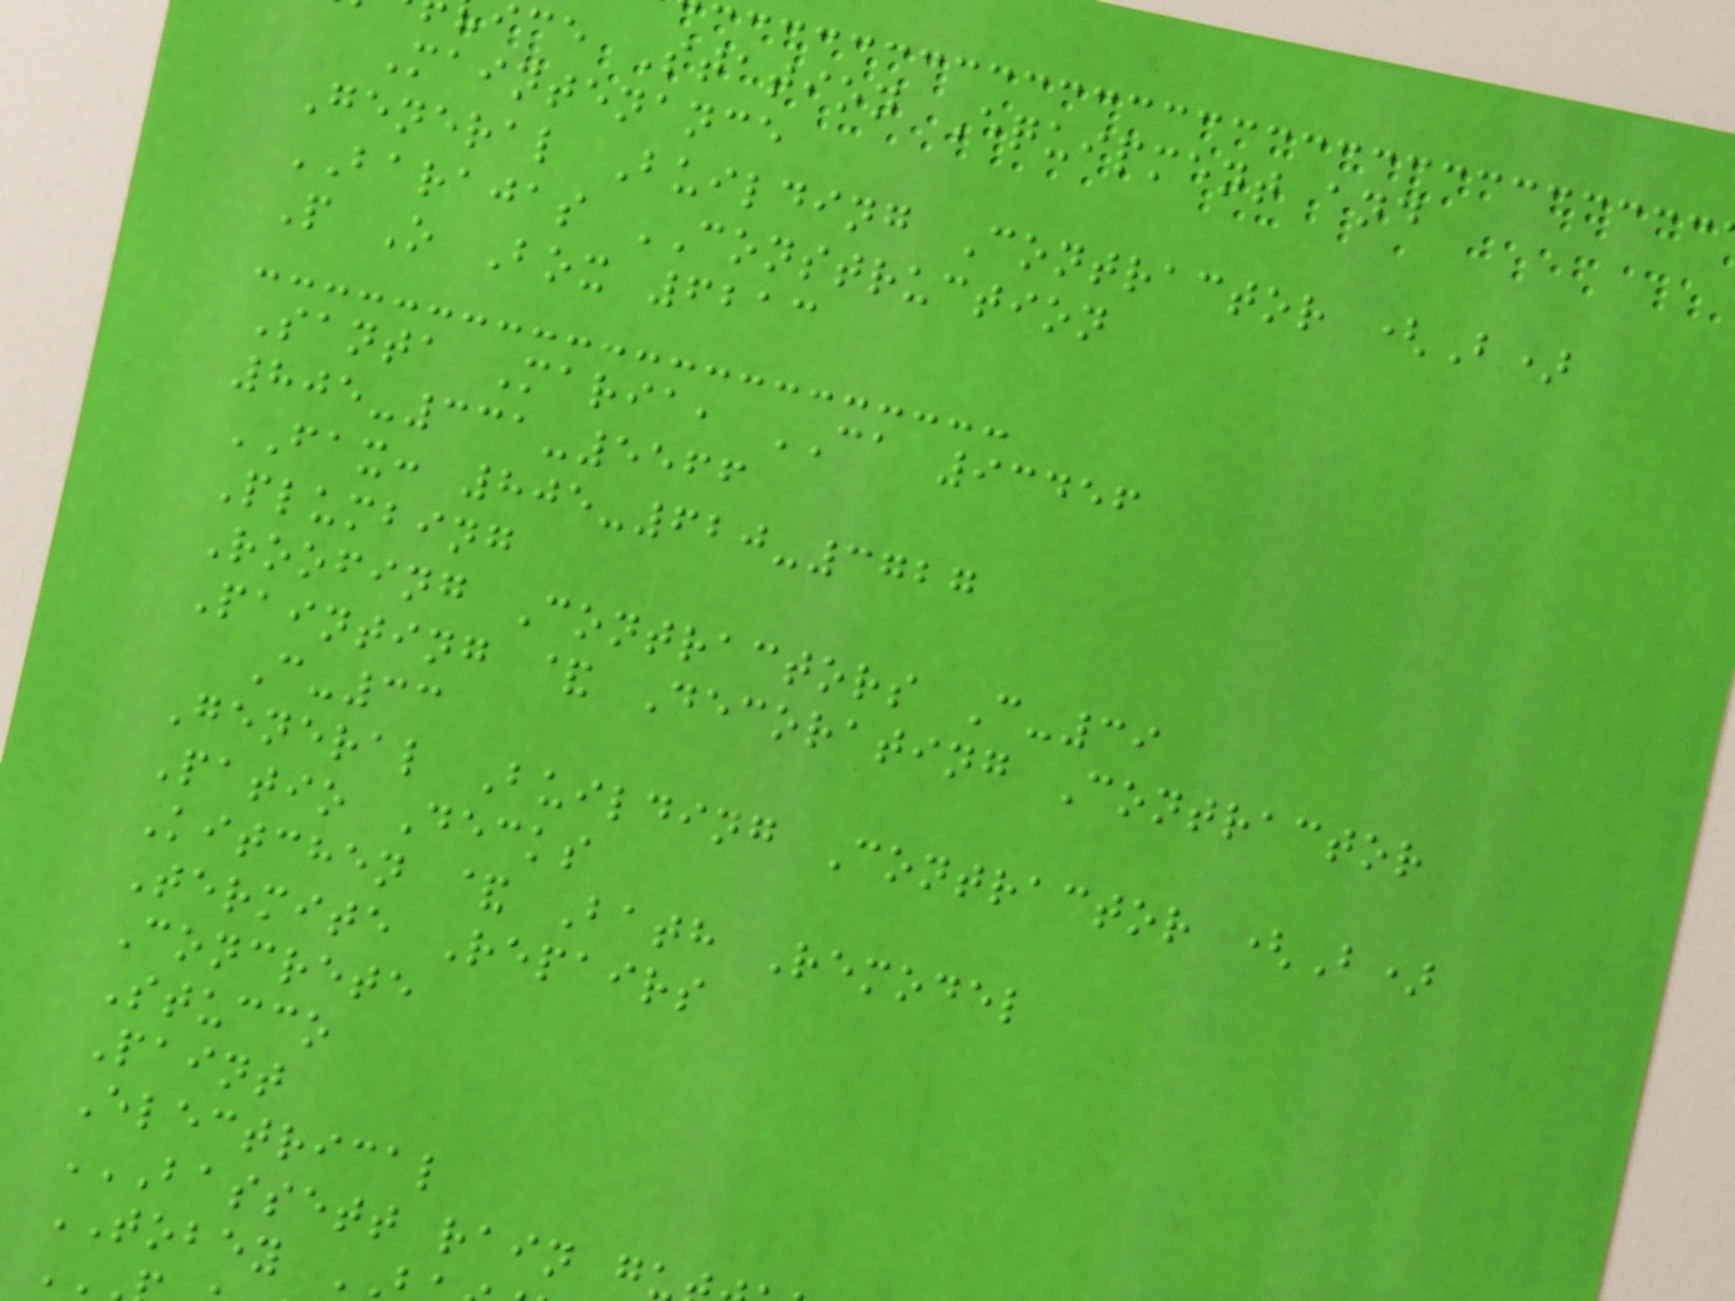ce Station Equipment and
Maintenance
General Building Contractor (B)
BARAJAS CONSTRUCTION
P O Box 6213
Santa Maria, CA 93456
805-331-5566
FAX: 805-620-3727
Plumbing
Roofing Contractors C-39
Painting & Decorating Contractor
C-33
General Building Contractor (B)
Patio Decks
Kitchen & Bath Remodel
Termite Repairs
Concrete
Stucco
Paint
Electrical
TOBEY
